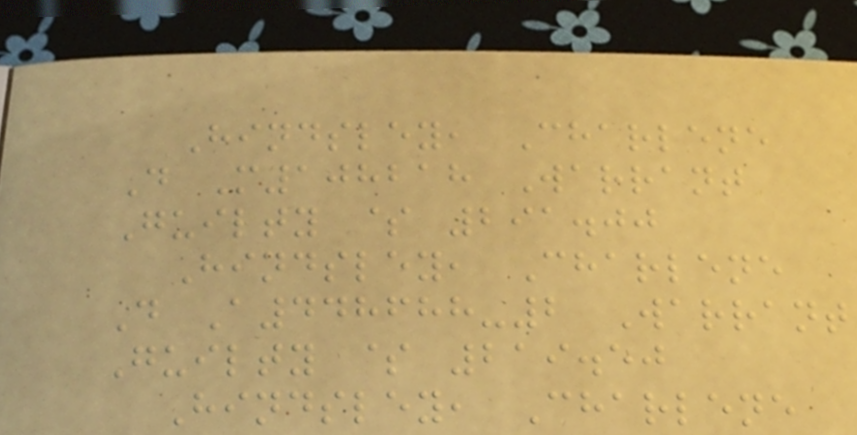Hindsley, Charlene
D M108218 Warrant
Guilty $ 291.00
Hindsley, Charlene
D A448688-2 Warrant
Guilty $ 219.50
Hindsley, Charlene
